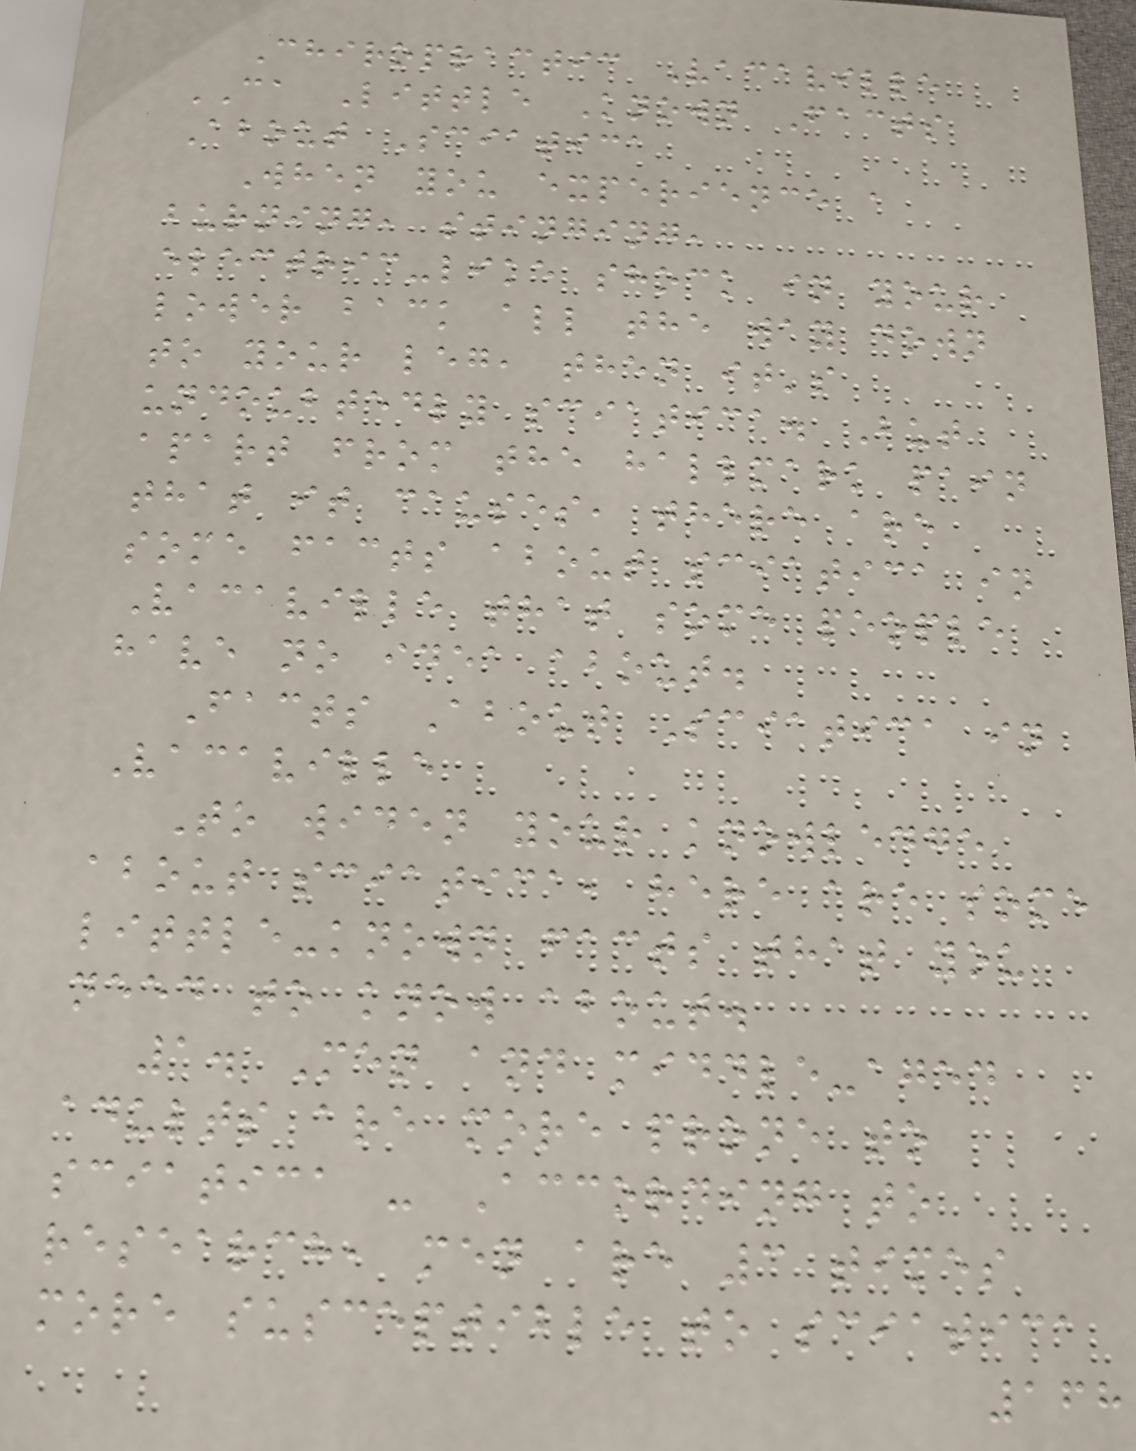Chiropractic Vacaville
CA Little Known Facts
About Sciatica
When you experience a
burning, stinging,
electric-like shock in your
lower back all the way down
to your leg, then it's
undoubtedly sciatica. But
apart from the hallmark pain
that it causes, there are
some facts about sciatica in
Vacaville that some people
have no idea about.
Facts About Sciatica in
Vacaville
To widen your knowledge
about sciatica, here are some
little-known facts that you
need to know about.
1. Men and middle-aged
adults are more prone to
sciatica - According to
research, men are 3 times
more susceptible to sciatica
168
